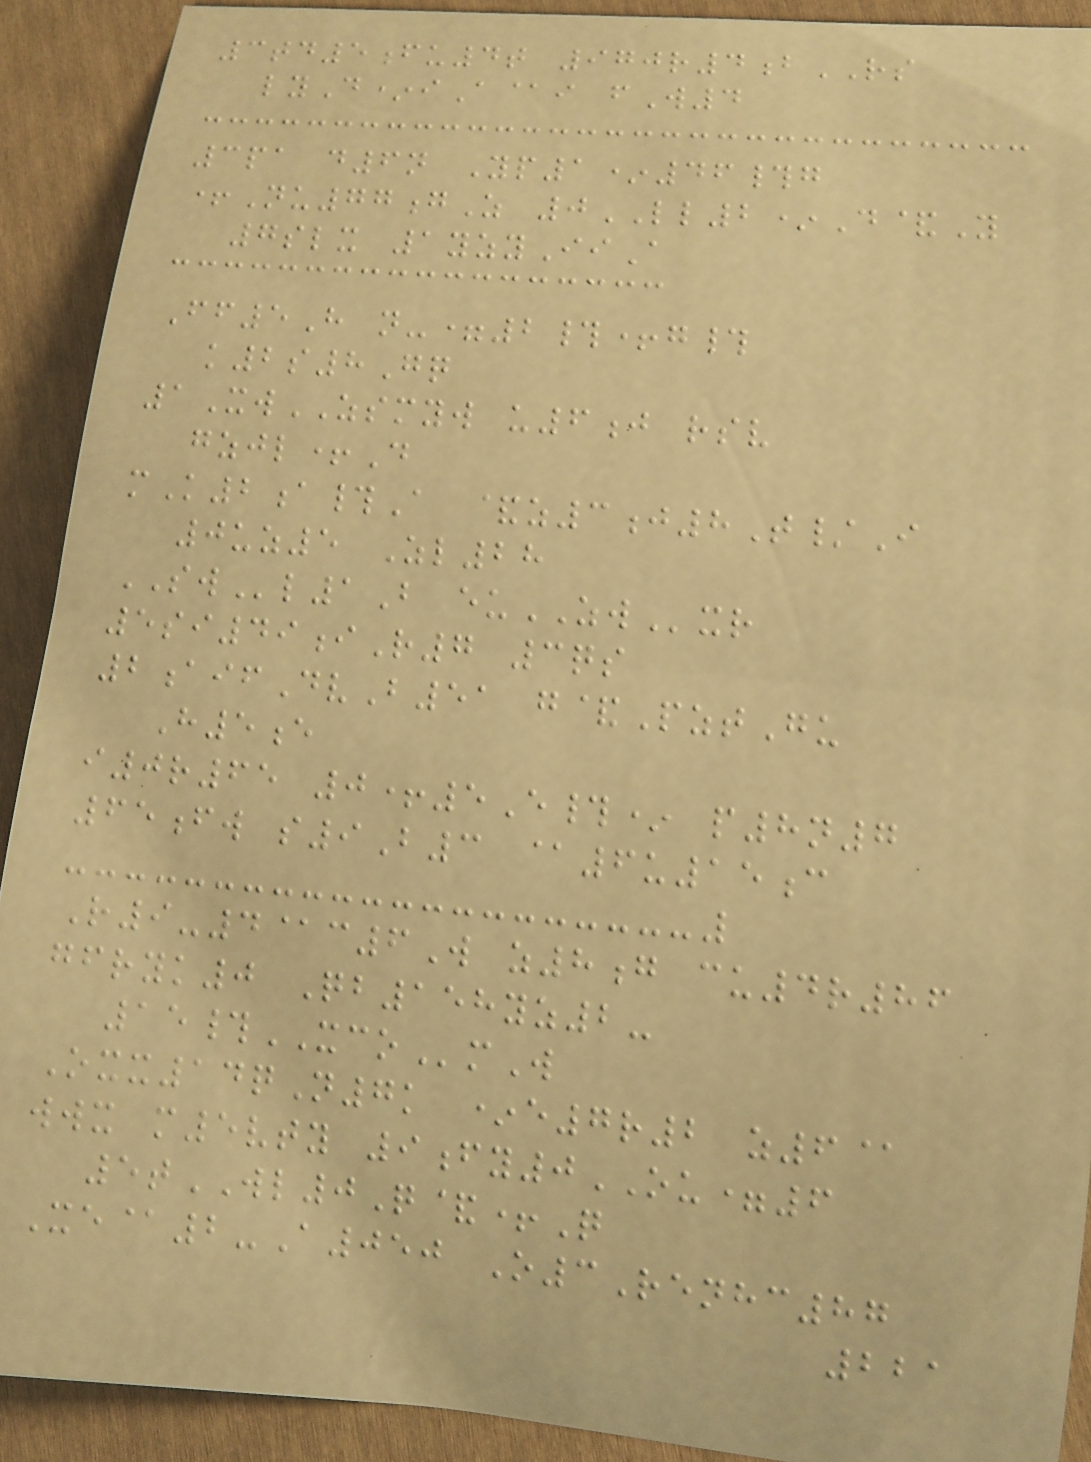3td5fu4t 970r4bRS
lyD*iA@i fW4
3pa d6n Yp1*46#g
+Nu77gZ 0LL2*D&Y
7slx 1yzyIiA
Ff5H n-=2#+g#
k2s8Gq
1XwZSMYW u6j rsv
gzjl+D
mK2a#A &z3j8T/I
0uz5 Zl28
SWl1B euZWxr
5si49iR7 3qs
2aifDvB51 g&PztGu
H5e
i0r65 0+5E#* p8n7
65fw s9B3 @6u15c
R9-4@c6W z8g cu4r86
gfryk0 Qb158yz2-
15#XCOmW
Oxx14qN7k *e7r2 z6@
wwx m5vty 9fy0OU=6
5tWL0Q&+Q
Xe@2-A050 O3Renhc87
221
